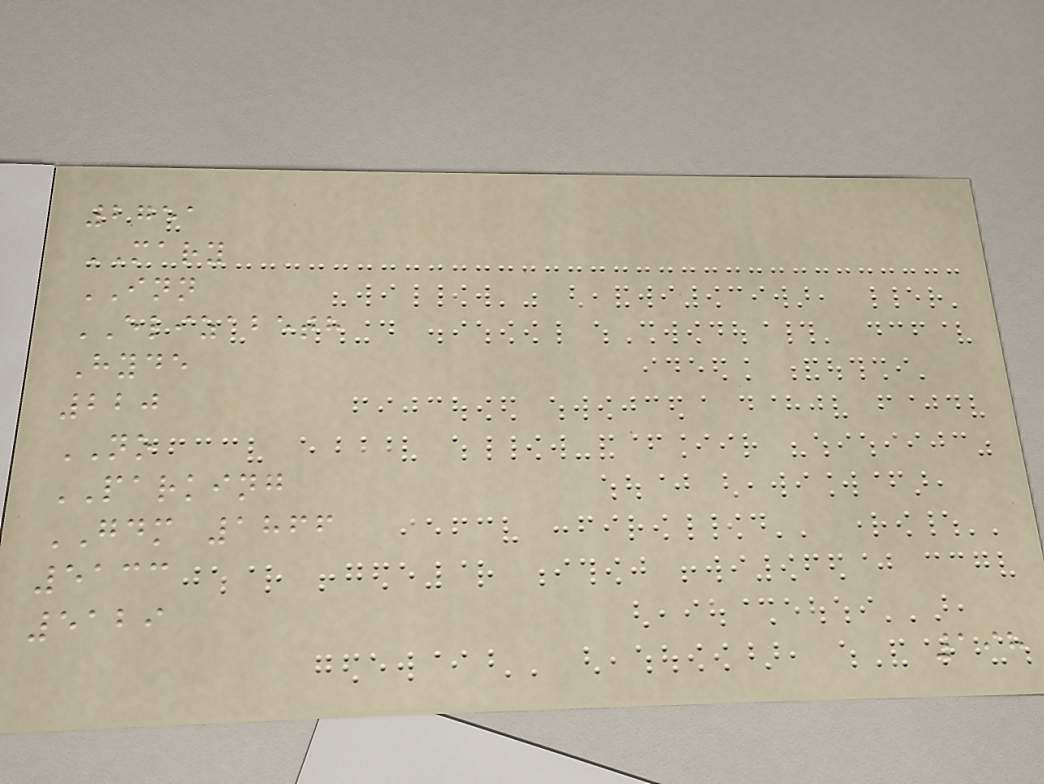2751
MARY
INN
ELIZABETH
Hyde
220
NO
PARKING
GDM 1866
5133
5129
198
